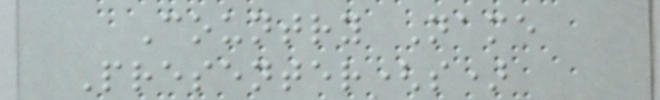Country Name
Presenter(s)
